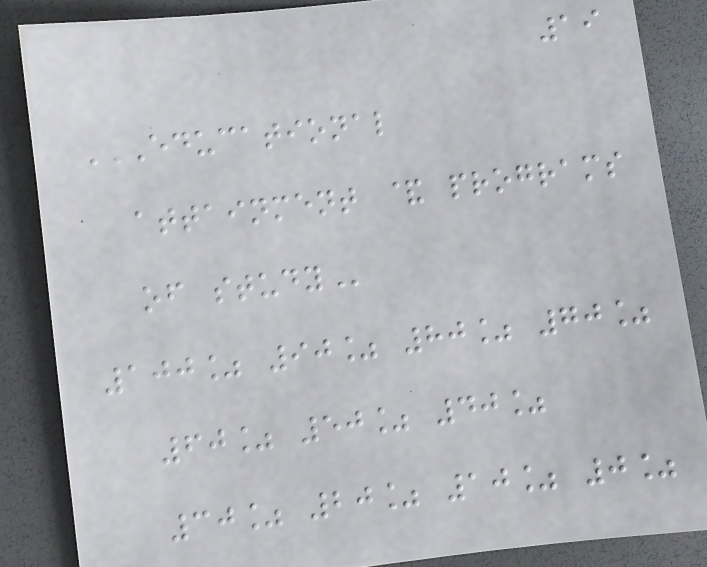19
EDUCATIONAL
ATTAINMENT & PROGRAMS
OF STUDY
100% 90% 80% 70%
60% 50% 40%
30% 20% 10% 0%
